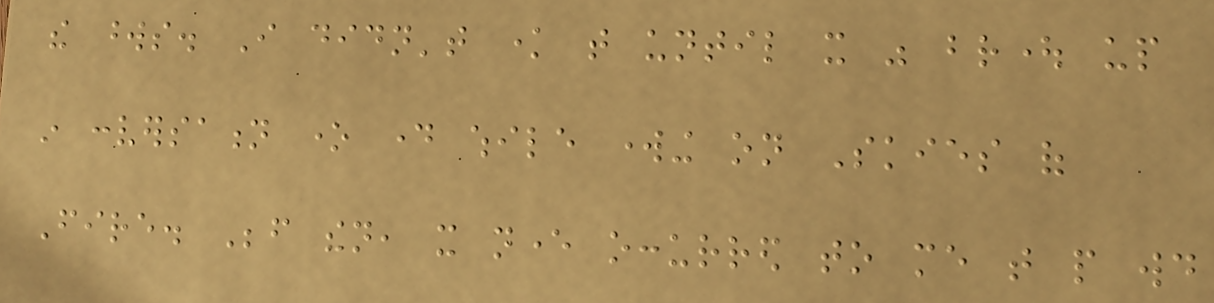the words. I didn't know that until it was brought up
in conversation one day while working on Skies of
Fire. Before then, it never occurred to me that people would
